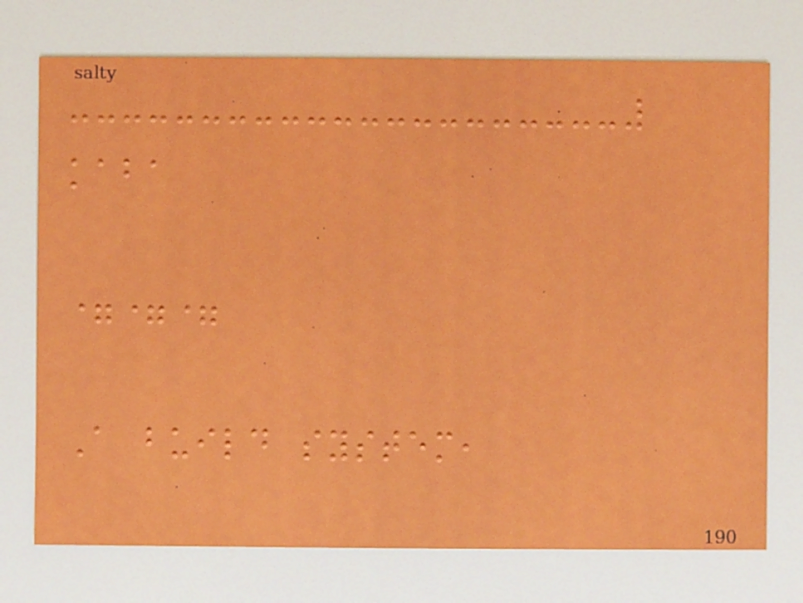kaba
===
A build system,
